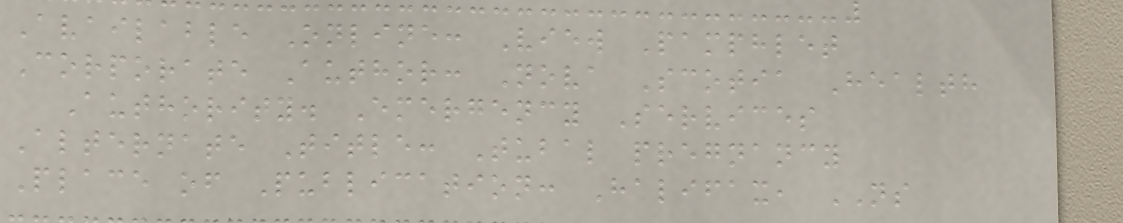Available Online: View Pamphlet
Corporate Author: Nova Scotia Health
Authority. Emergency Services
Alternate Title: Tubal pregnancy
Place of Publication: Halifax, NS
